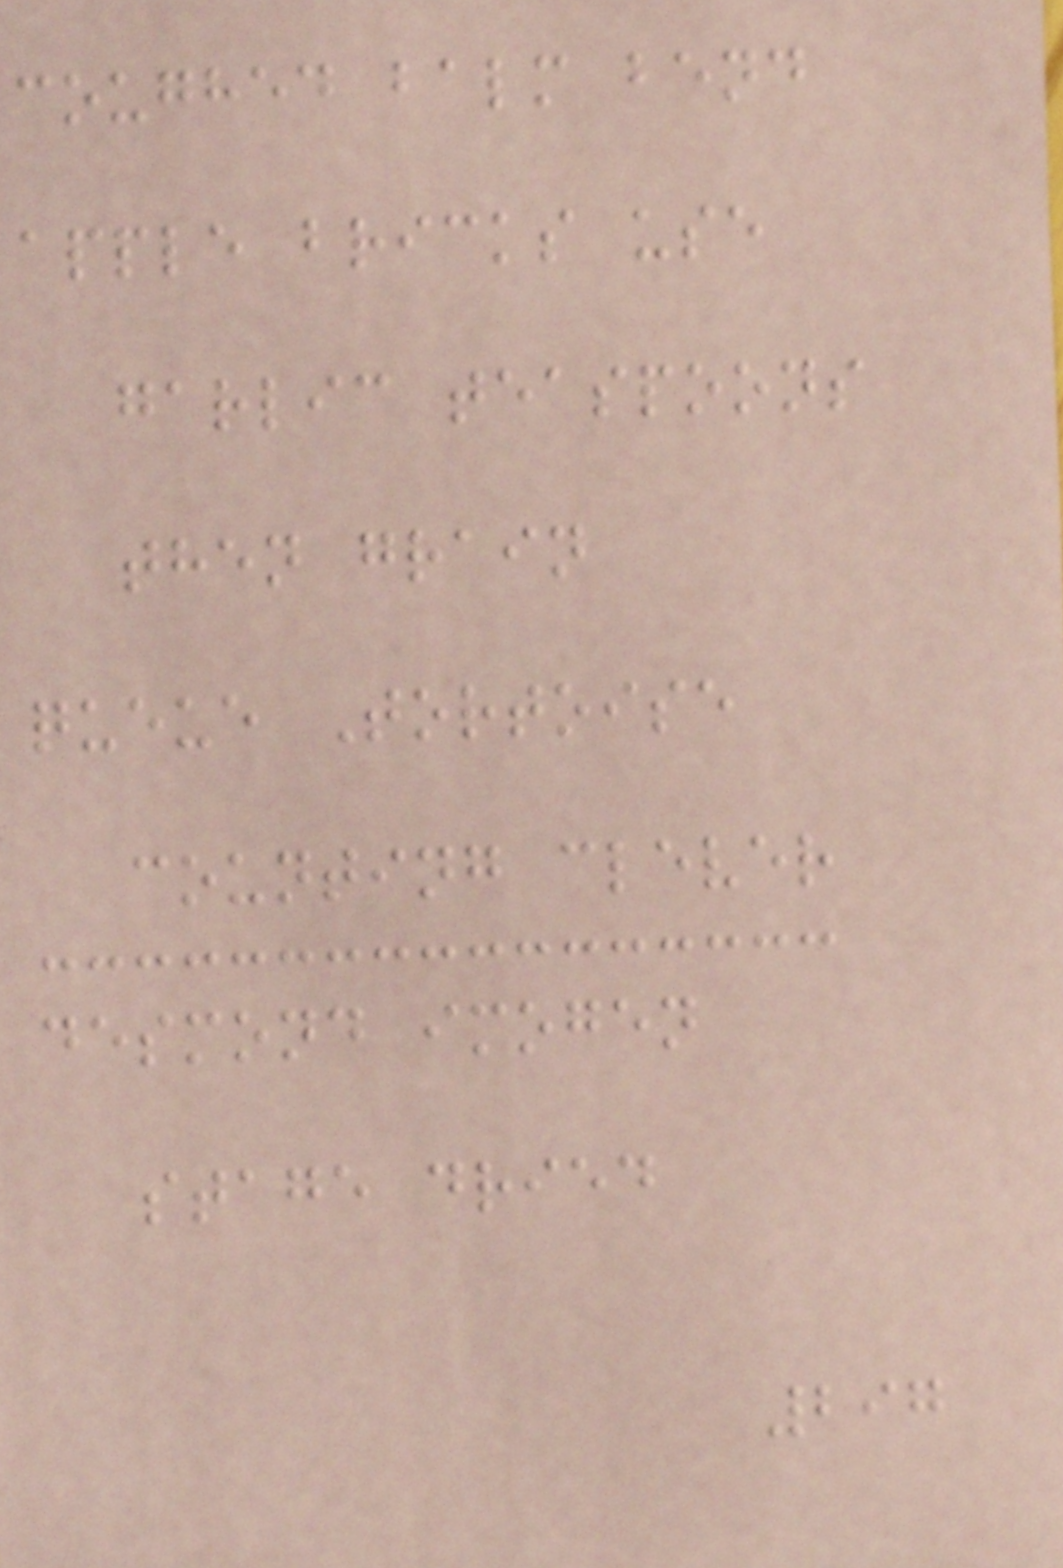coughed balm bend
apple bricks use
garlic teaspoons
then grain
queue Tortoise
counting clever
desmond imogen
stage dried
297
